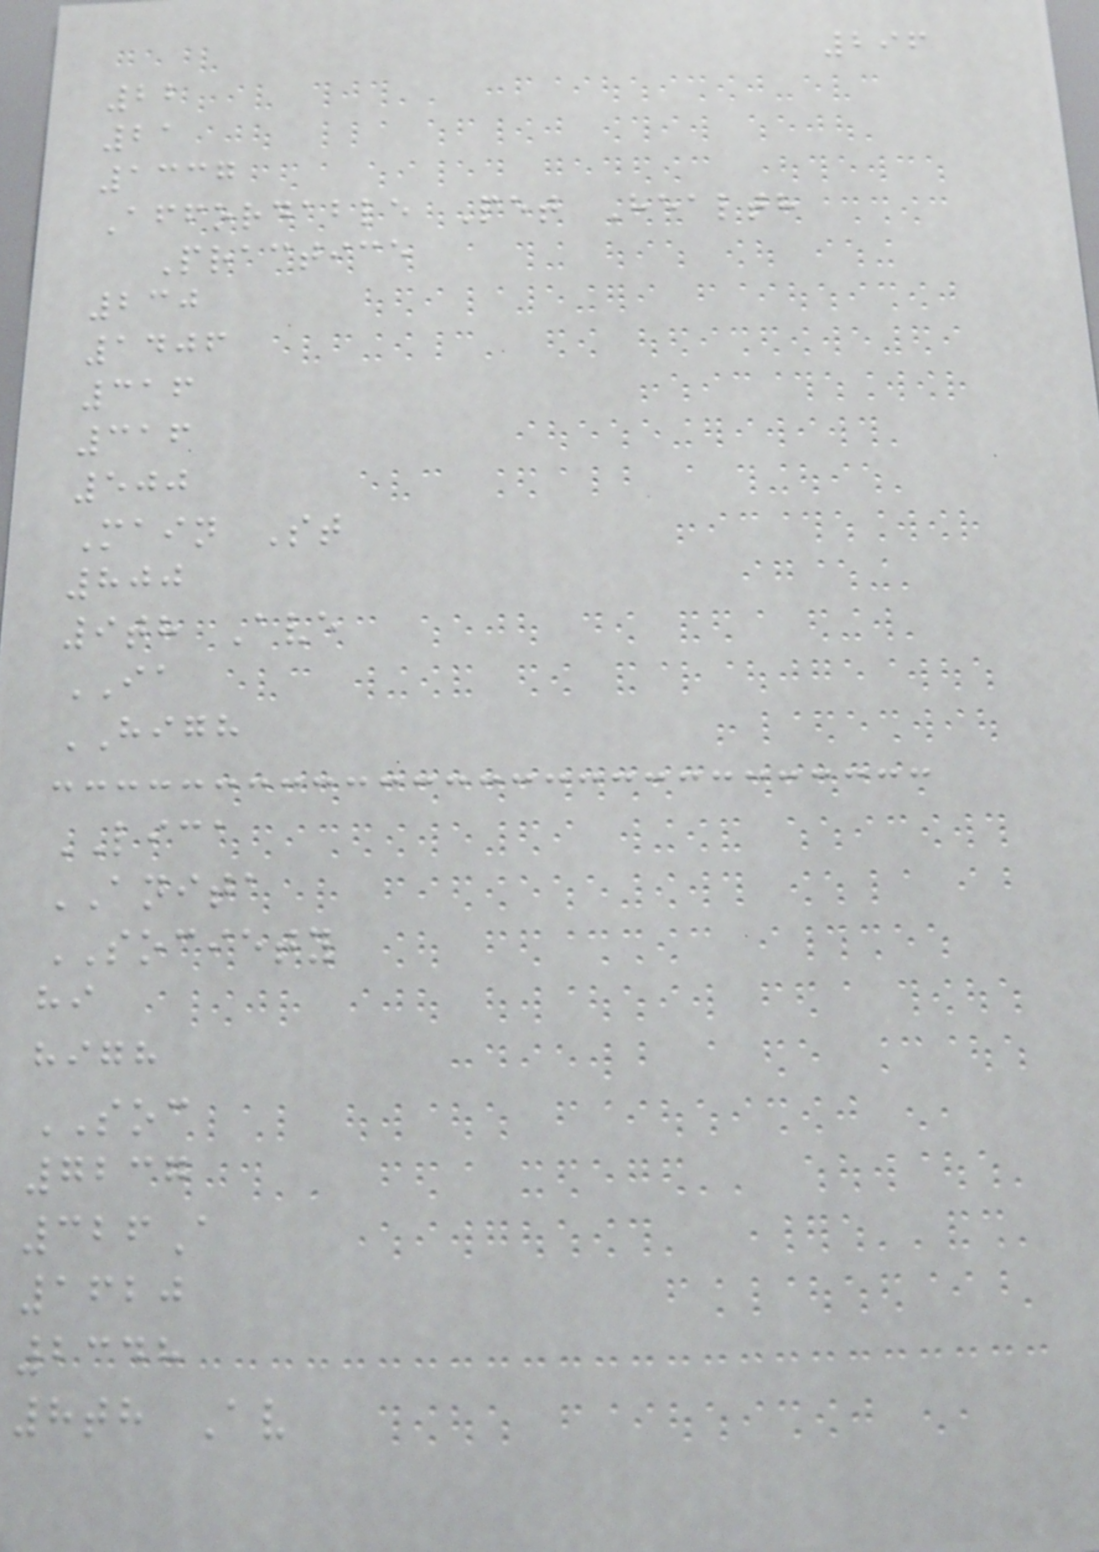296
22
21
1337
Affordable Pet Health
Practice
230
1406
316
316
500
Main St
800
9th Ave
IA
HIGH
LICA
ANITA
SOCIETY
hi
high
SOC
7237
326A
1620
2348
8th Av
